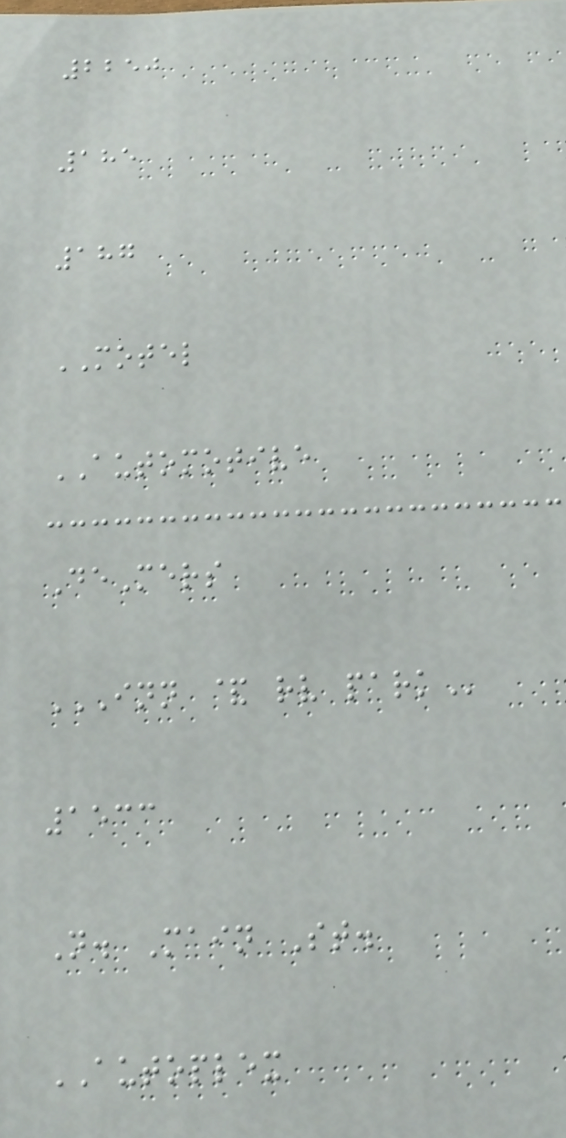2250
185
187
MOTEL
AUTOMOTIVE
DeMers
INN & RV PARK
1533
N. Main St.
AUTOPLEX
